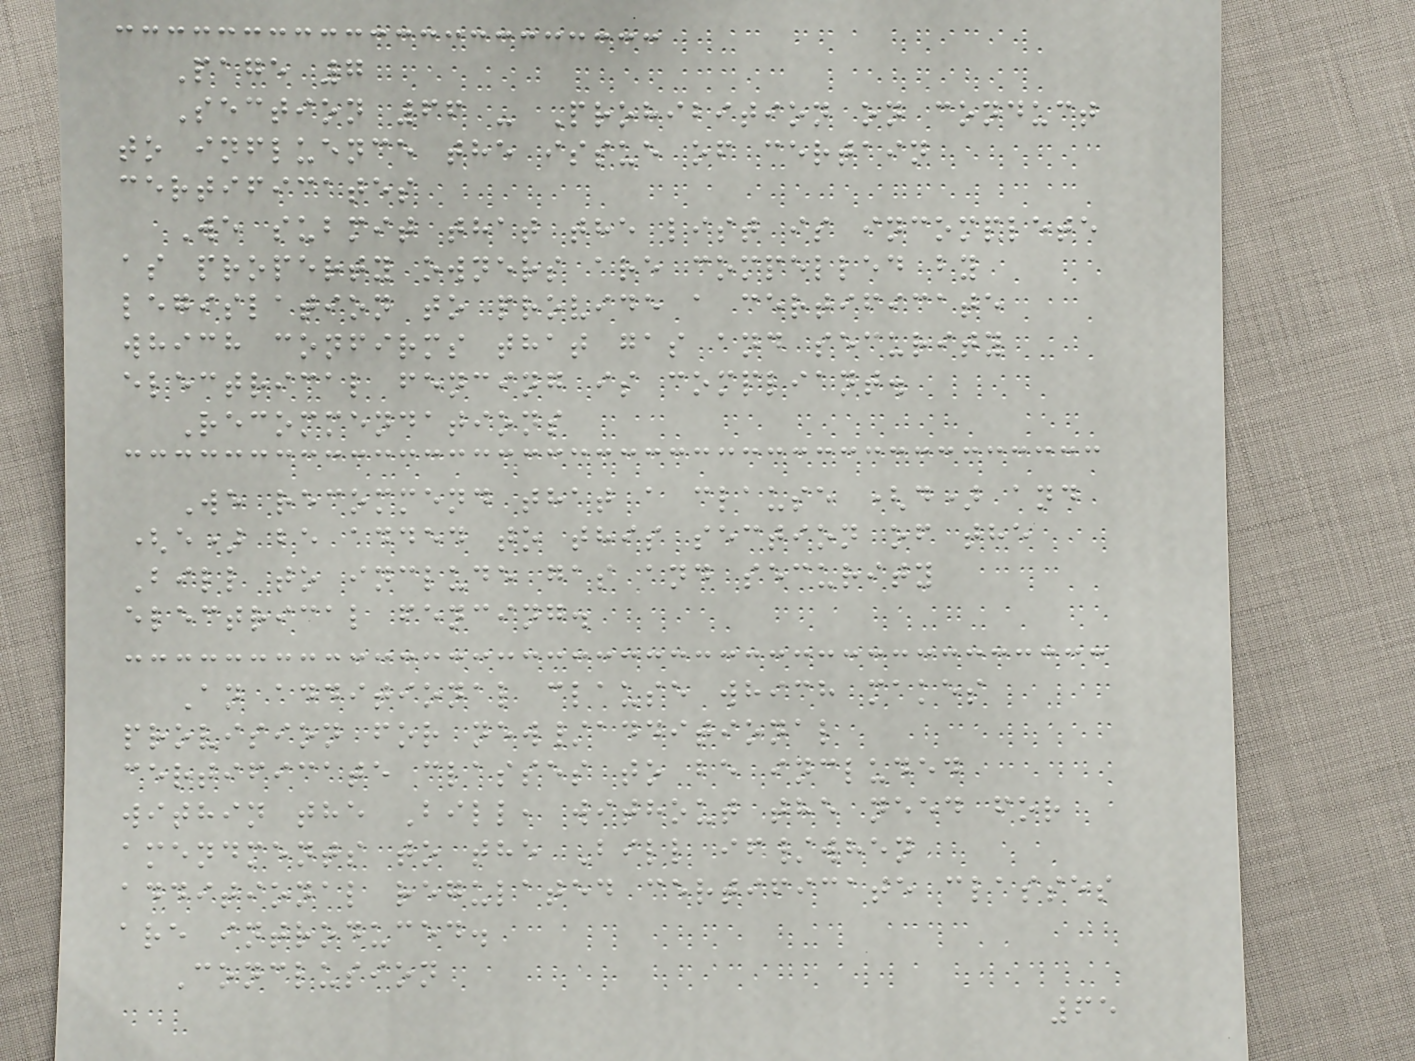Page 7
Section 66 - Prohibition on conduct
to influence the issue of certain
certificates
We submit that the list is incomplete
as property owners are compelled by
legislation to provide a certificate
which confirms that gas and security
electrical fencing is compliant.
Recommendations
We recommend that a clause (d) and
(e) be added to this section of the
Bill to include gas and security
electrical fencing.
An additional clause which makes
provision for new/additional
certificate classes to be included
within the Bill, without the need for
amendments to the Bill if/when
additional regulated certificate classes
are introduced.
Conclusion
65
